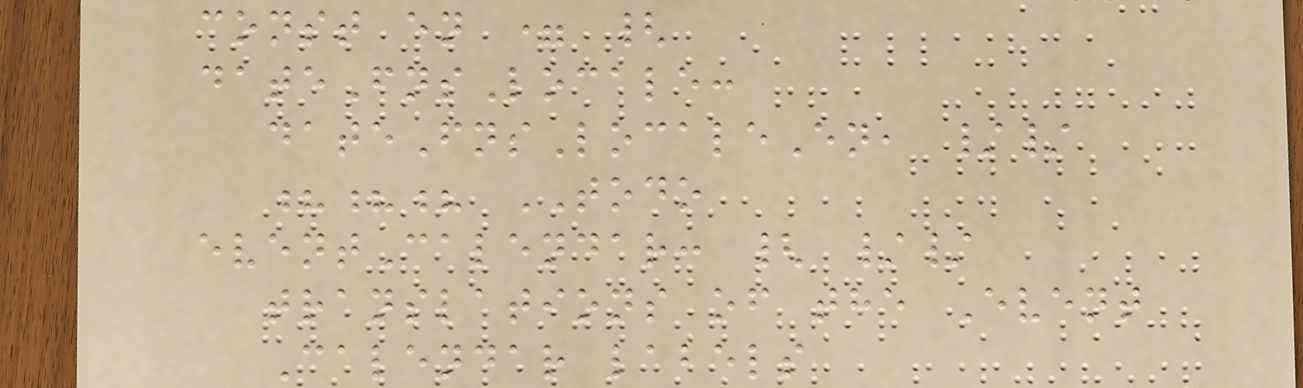const en = {
dateFnsLocale:
dateFnsLocaleEn, //
??? TODO
eventCalendar: { //
translations of the Event
Calendar labels
